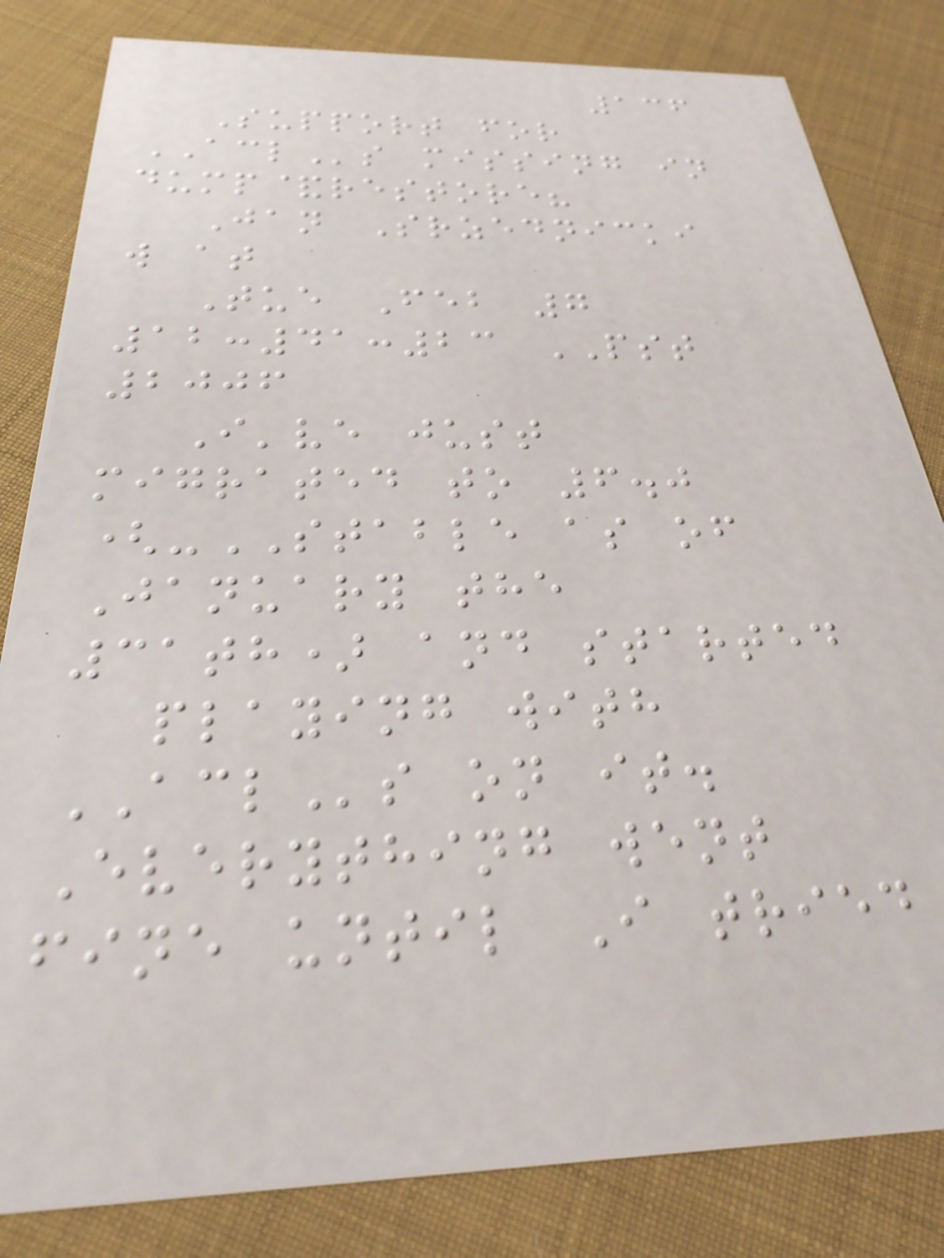136
Support for
ACLs missing in
dump&restore?
Jan Srzednicki
w at
Tue Feb 7
12:41:23 PST
2006
I've just
migrated to 6.0
(-STABLE as of
January the
31th) and started
playing with
ACLs on it.
Everything went
fine until I tried
